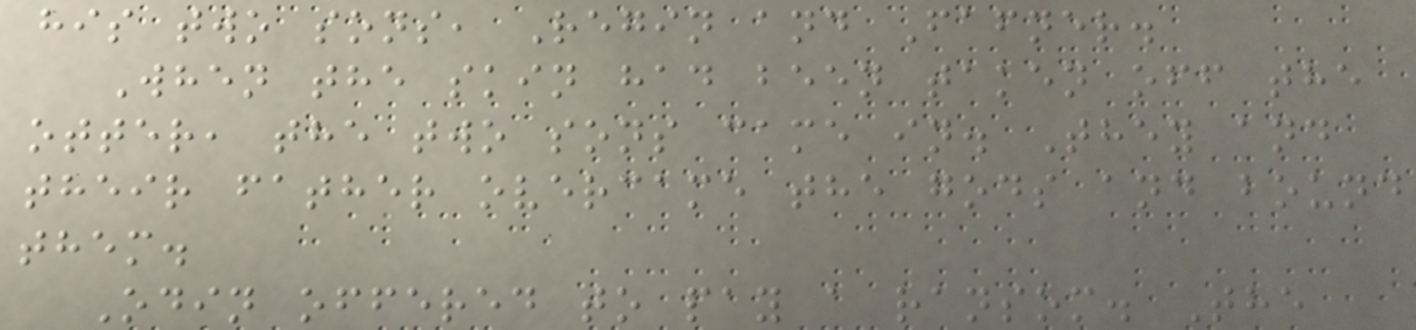his two sons, Regin and Fafner.
When the skin had been taken off the
otter, the two sons came in. They and
their father overcame the gods and bound
them.
Odin offered to pay a ransom. The
